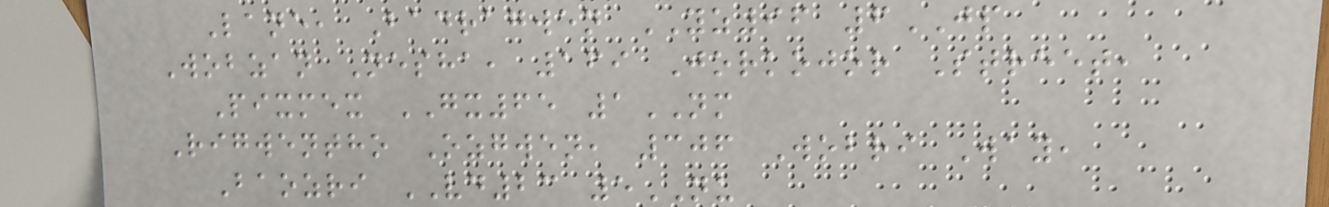Lane, Badragwen YZ96 6JP
Wobzan Nesha, 169 Jorkojor Street,
Pixmex GX65 1NM
Rigwentho Ozgwen, 306 Wobri Way,
Baozri VD23 5NU
